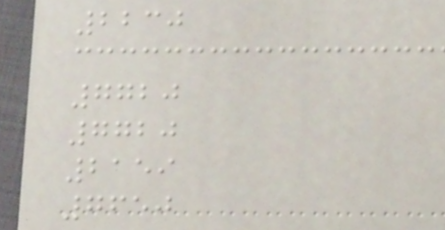2230
7720
7720
2159
7650
